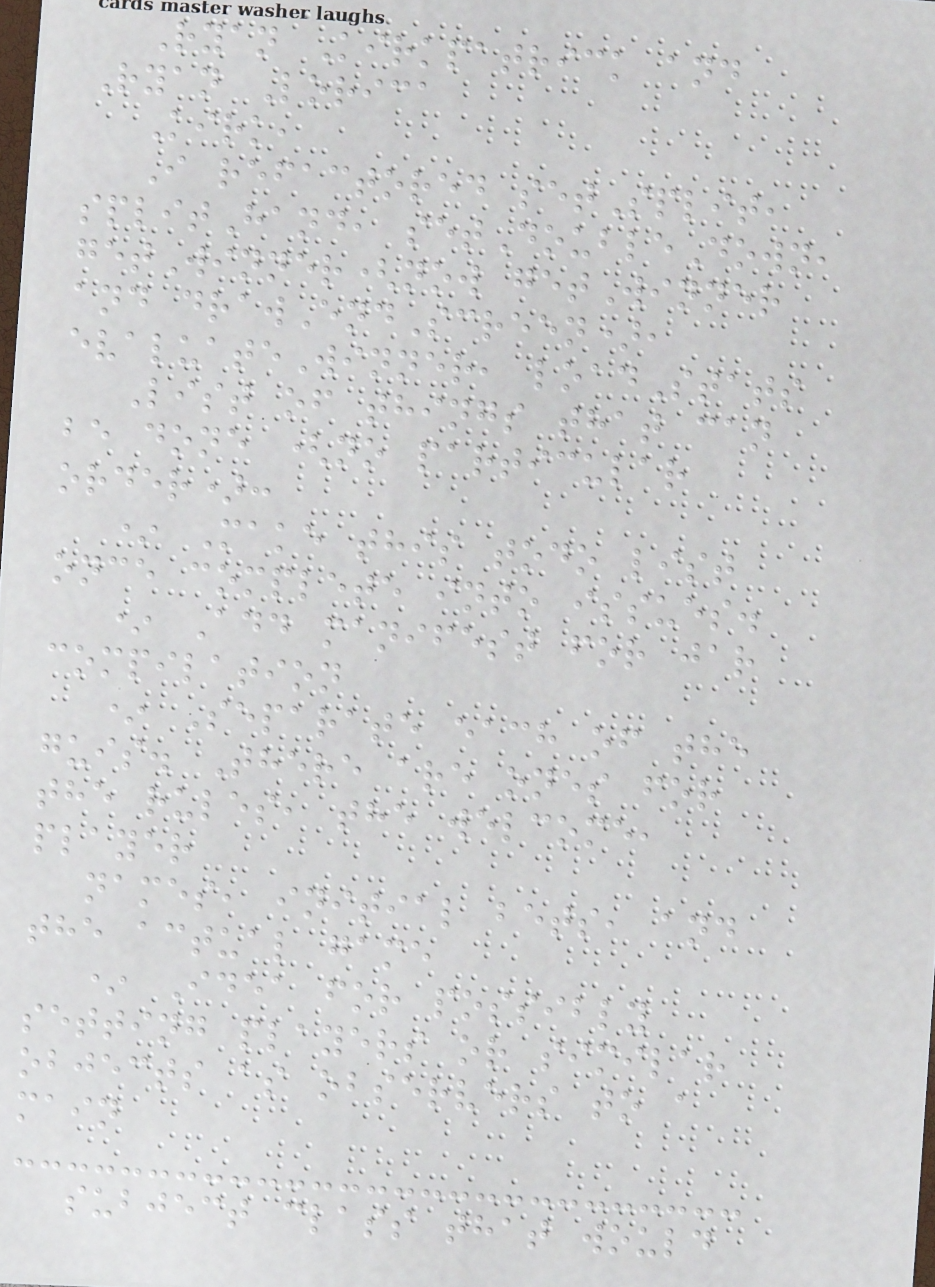Ryan Kirkpatrick and
Ryan Lorica
Kirk,
I refactored setSplit,
splitHand, setDoubleDown,
getWinner(now getWinner
and drawEndScreen),
evaluateWinner, loadStats
List of things that can
be done (no particular
order):
* Make this todo list
once complete into issues.
* Add manifest for jar
compilation
* Separate each of the
guis. There are ones for
the rules, the welcome,
player
names, initial bets, and
the actual game
* Idea for possibly
setting players or similar
objects as observers to a
main
subject class that would
